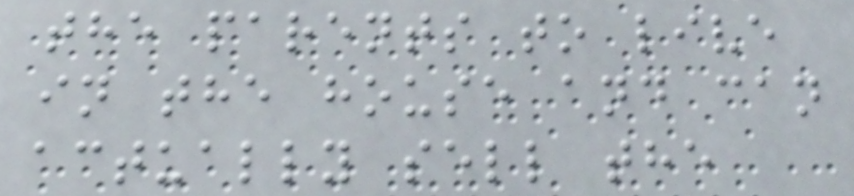the parents to live
in the house and can
actually sell the
